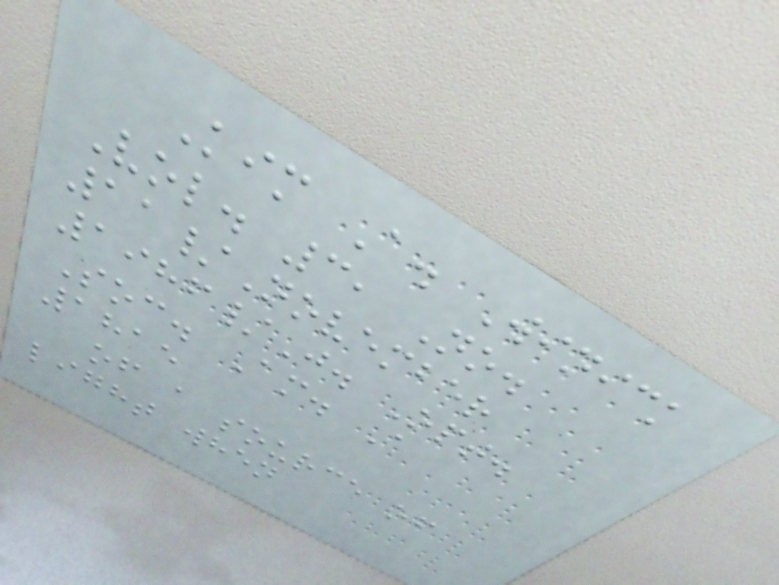Kim A. Winick
Vol. 3, No.
11/November
1986/J. Opt.
Soc. Am. A
1815
of a source of
light when
